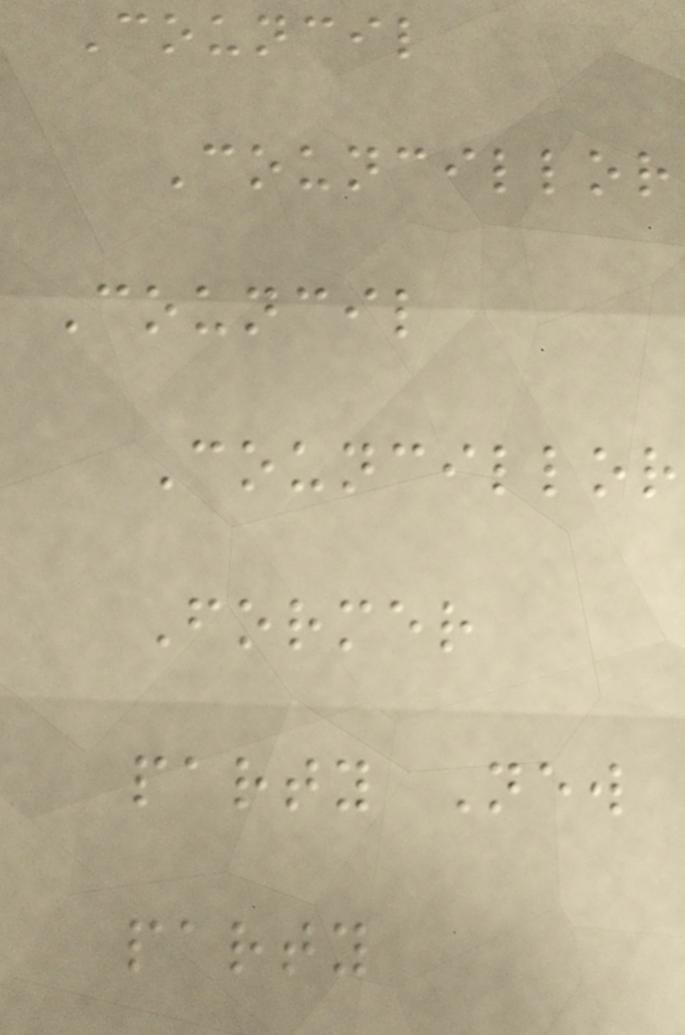Council
Councillor
Council
Councillor
Former
party New
party
